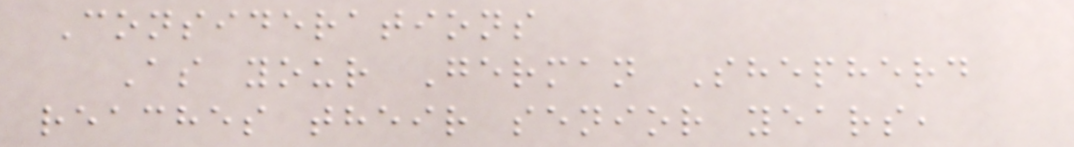Considerations
As your German Shepherd
reaches their senior years,
